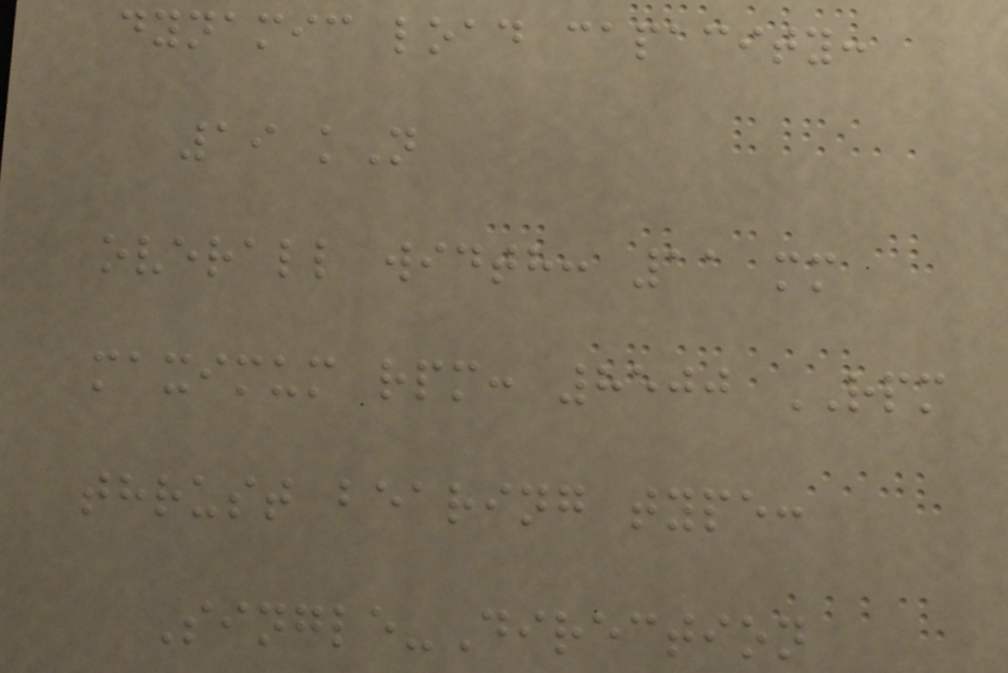dynamic load capacity:
19 kN
overall width: 11 mm
maximum rpm: 8500 RPM
thrust bearing type:
Single-Direction
